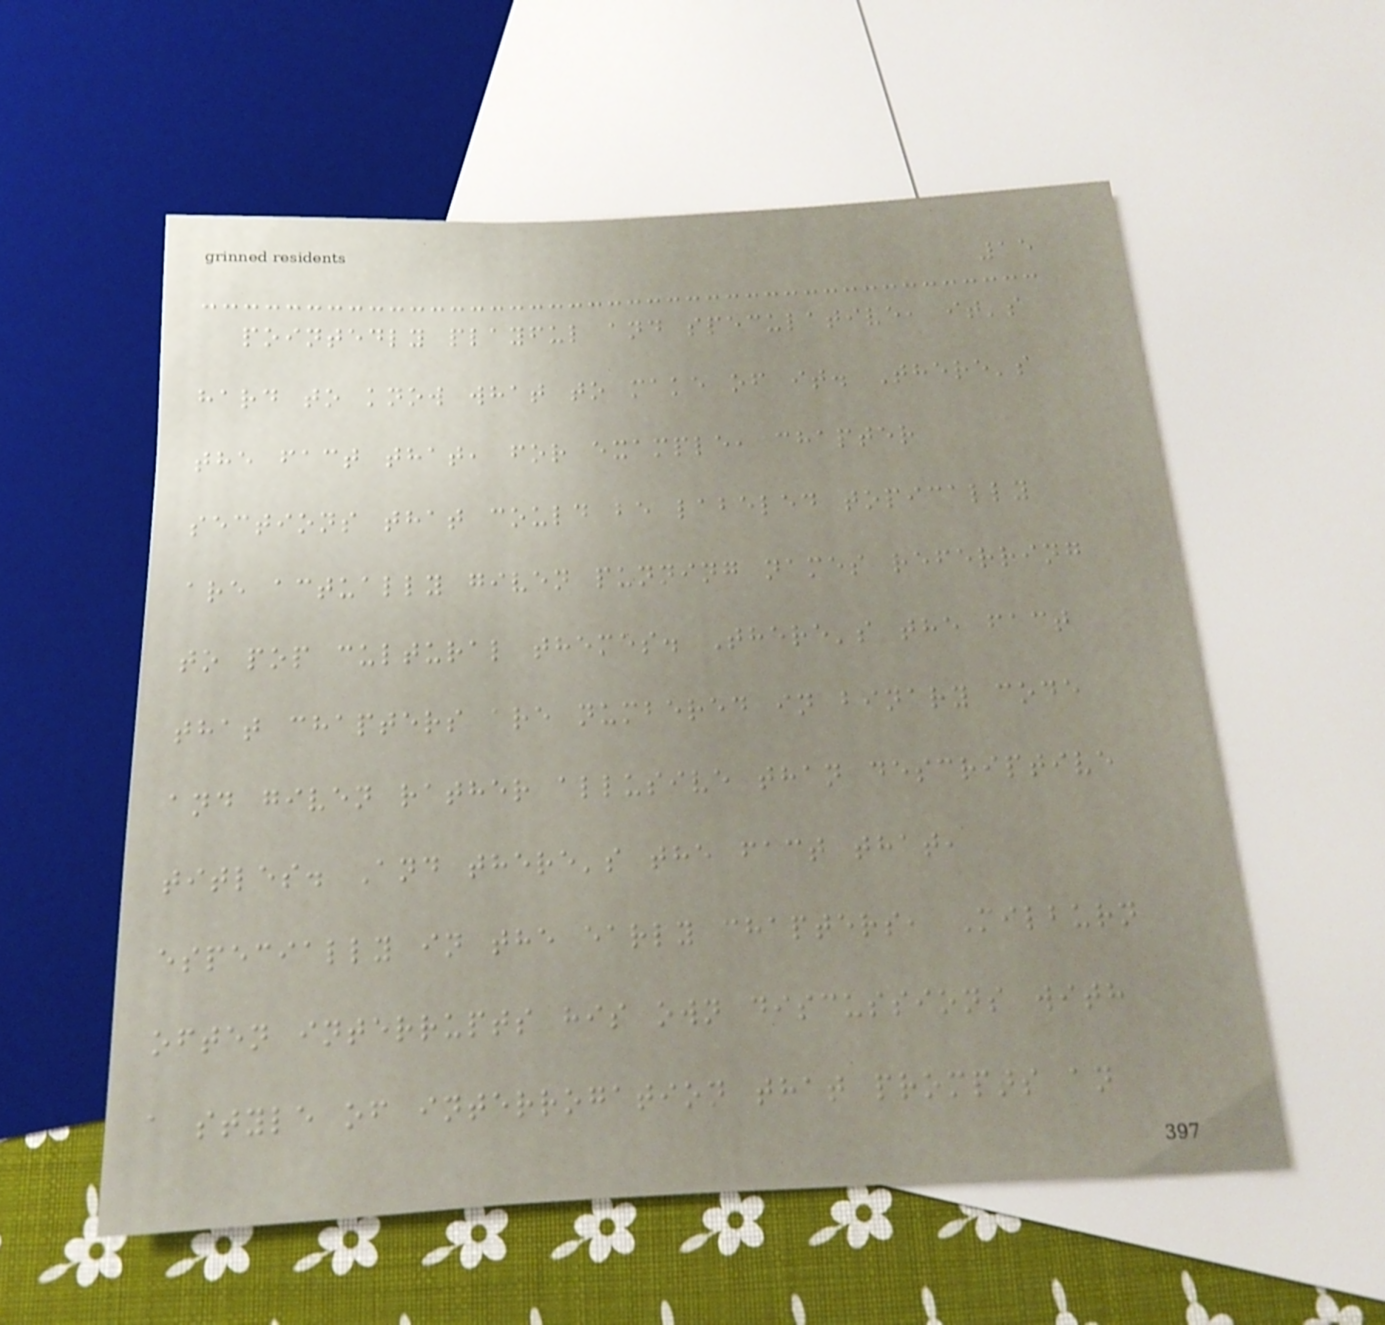15
pointedly playful and speculative, it's
hard to know what to make of it. There's
the fact that, for example, chapter
sections that could be labeled topically
are actually given punning names referring
to pop cultural themes. There's the fact
that chapters are numbered in binary code
and given rather allusive than descriptive
titles. And there's the fact that,
especially in the early chapters, Milburn
often interrupts his own discussions with
a style of interrogation that prompts an
